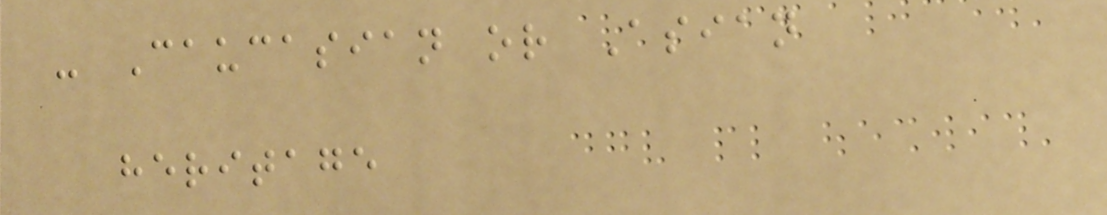- Caucasian or Asian
heritage
